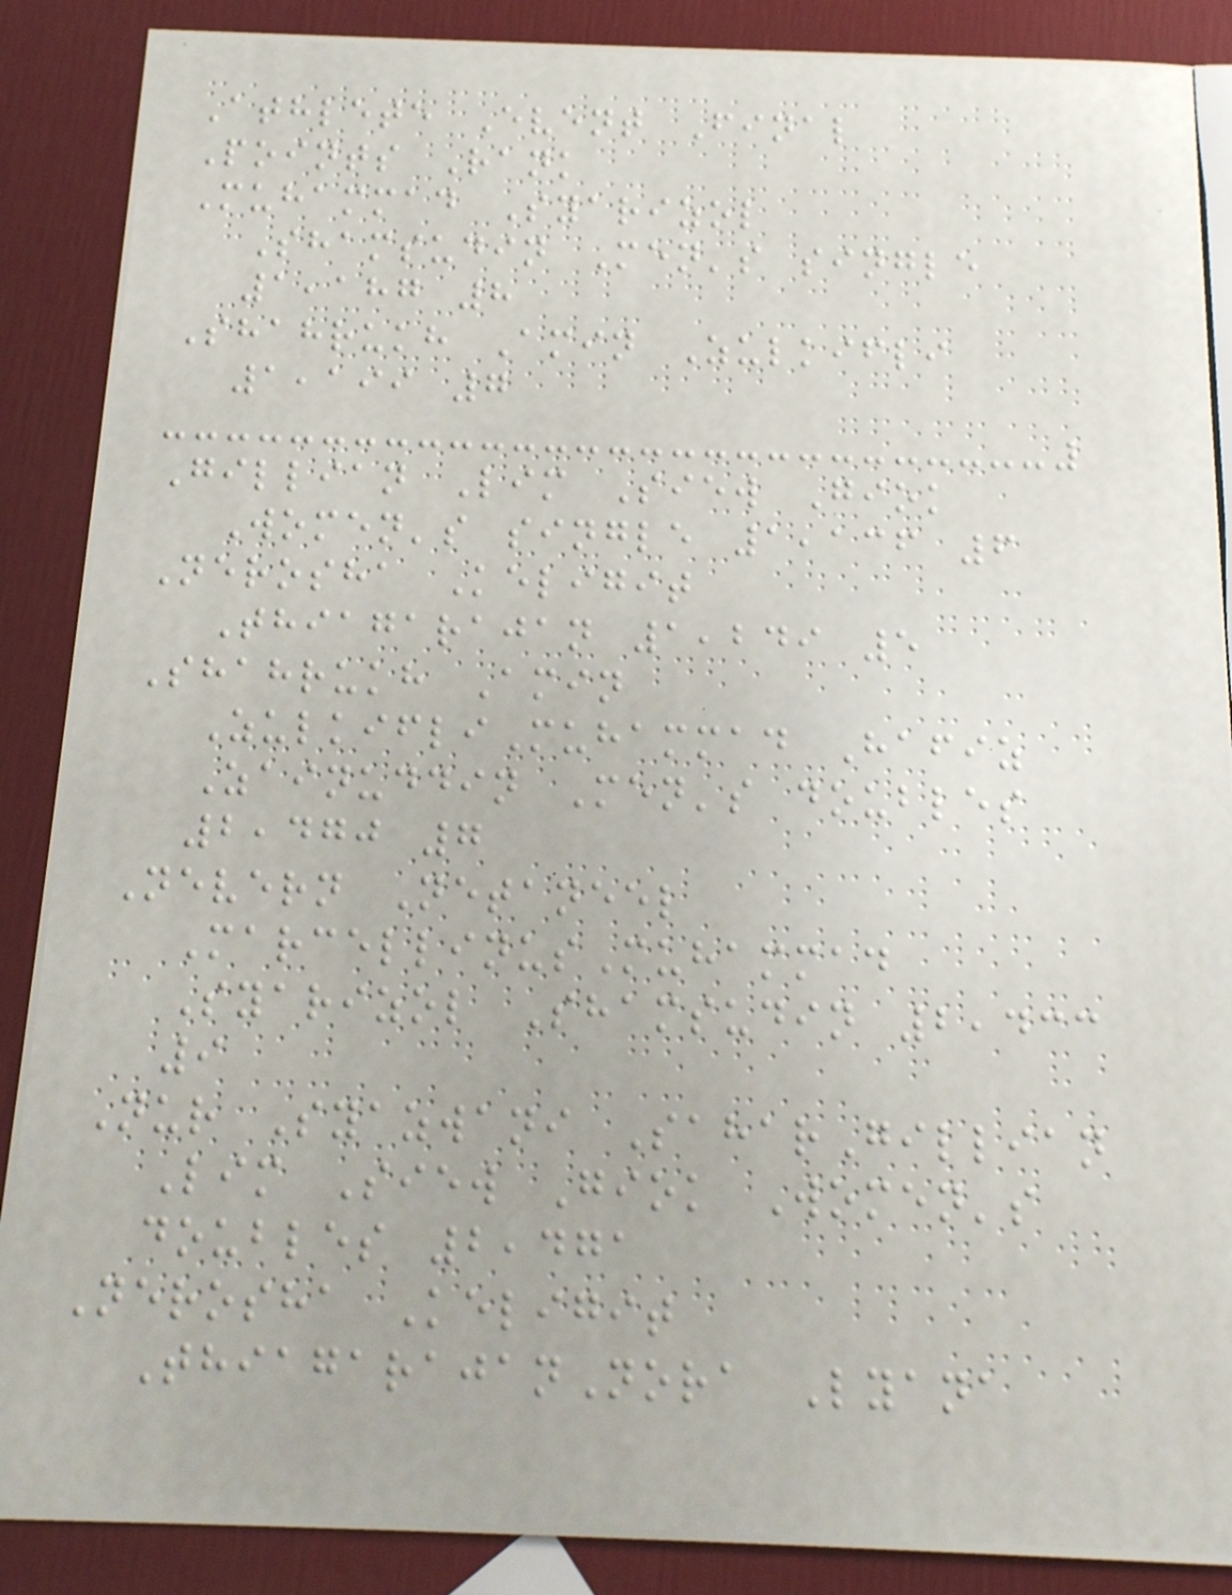Athlete Event Final
Points Rank
Muhammad Syarizol
Shamsudin Men's single
1,187 8
Shahrukh Amin Zulkifli
1,199 7
Gillian Lim Siew Giok
Women's single 1,136 6
Nerosha Keligit
Thiagarajan 1,249 5
Shahrukh Amin
ZulkifliMuhammad Hafiz
Zainuddin Men's doubles
2,470 7
Nevern Netaneel
MarcellinusMuhammad
Syarizol Shamsudin 2,433
9
Nur Syazwani SaharGillian
Lim Siew Giok Women's
doubles 2,471
Nerosha Keligit
ThiagarajanNora Lyana
